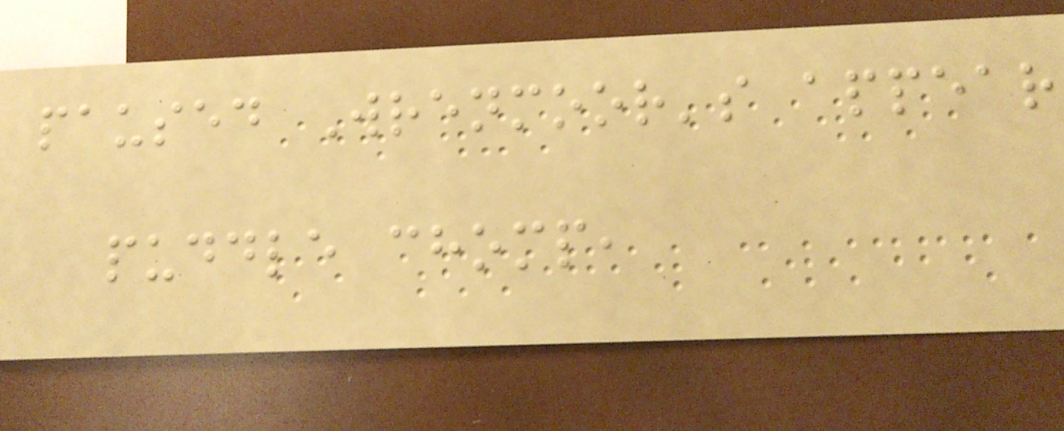paused Wrenmoor's appear
puddle chomp,
